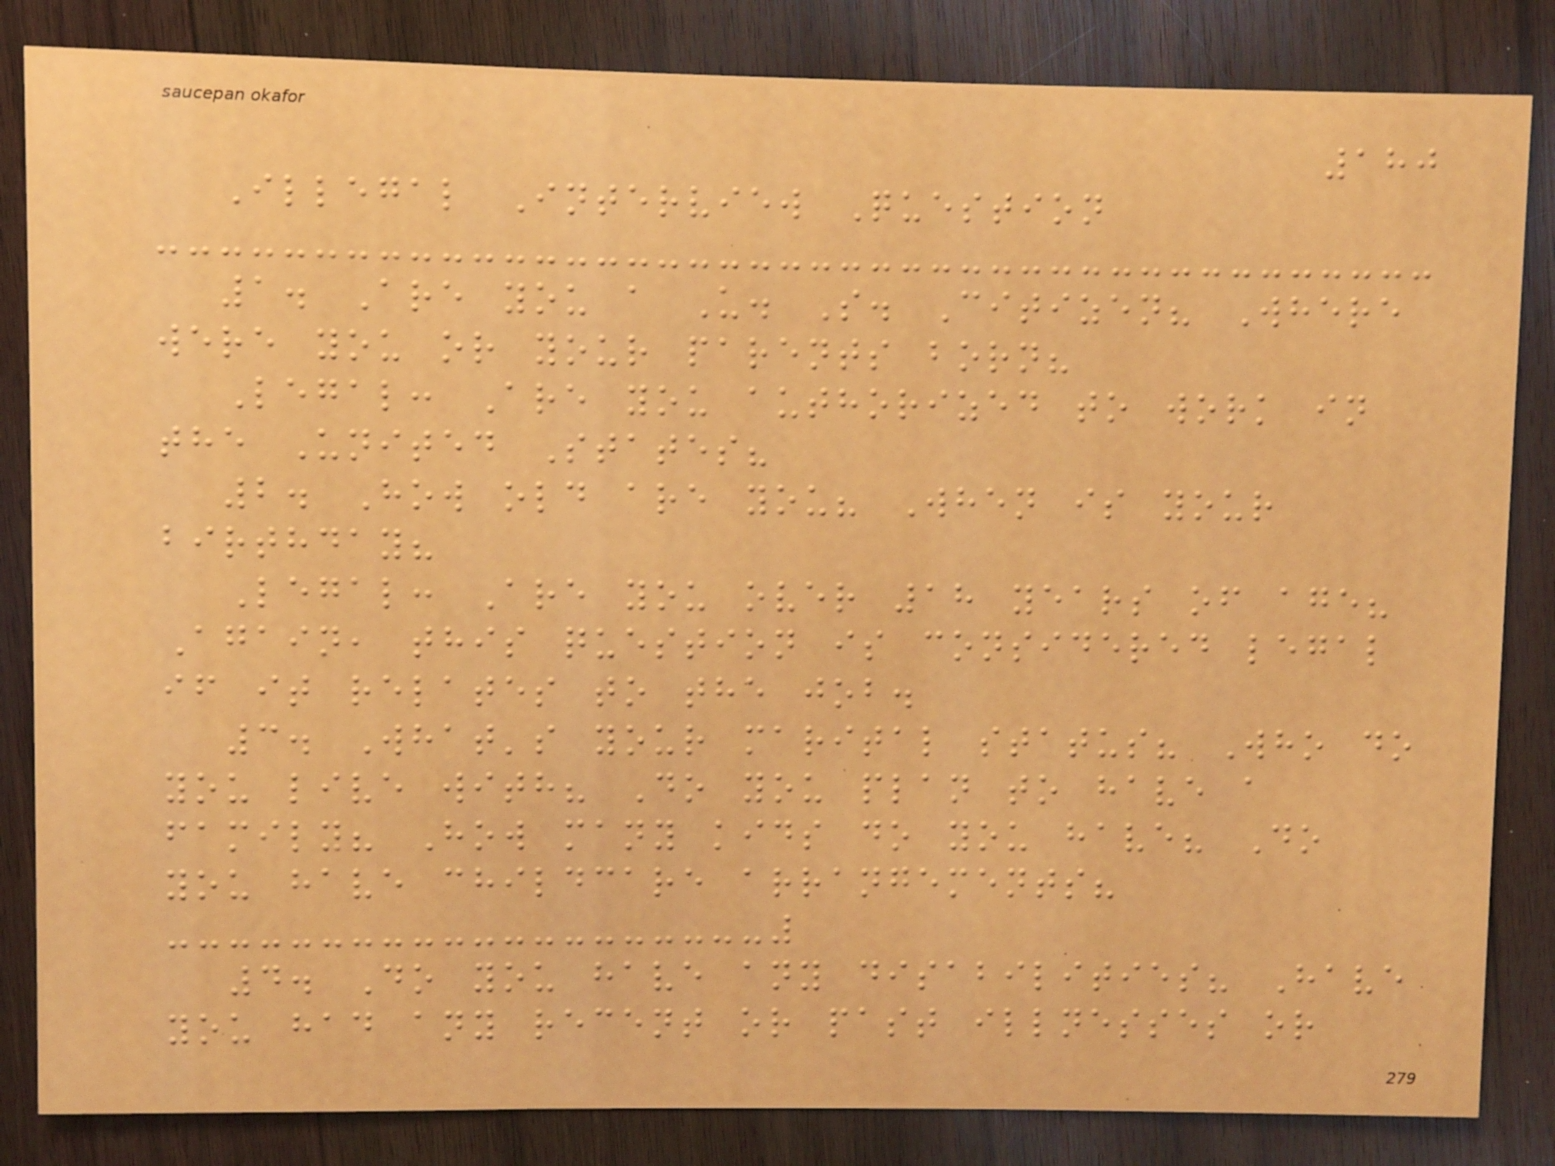180
Illegal Interview Question
1. Are you a U. S. Citizen? Where
were you or your parents born?
Legal: Are you authorized to work in
the United States?
2. How old are you? When is your
birthday?
Legal: Are you over 18 years of age?
Again, this question is considered legal
if it relates to the job.
3. What's your marital status? Who do
you live with? Do you plan to have a
family? How many kids do you have? Do
you have childcare arrangements?
4. Do you have any disabilities? Have
you had any recent or past illnesses or
